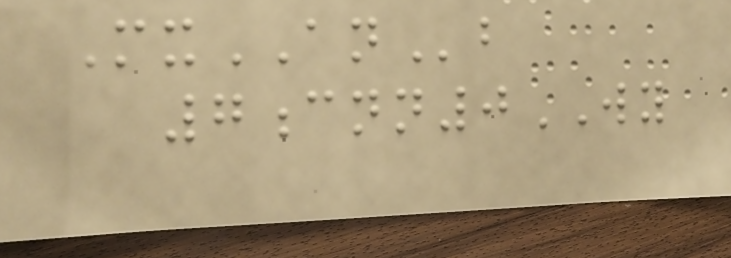MxANb
7cnn0WY
